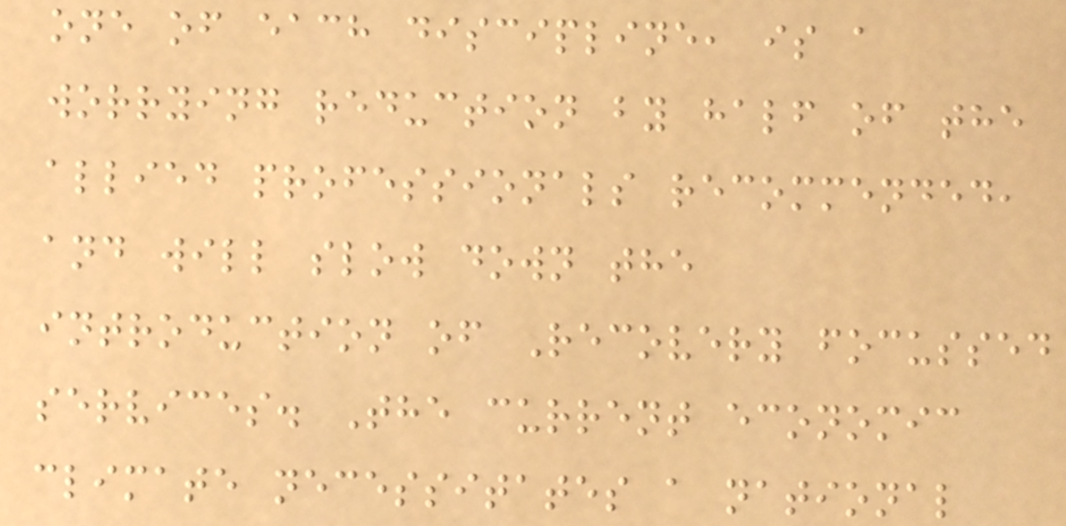one of each discipline, is a
worrying reduction by half of the
allied professionals recommended,
and will slow down the
introduction of Recovery focussed
services. The current economic
climate necessitates a national
